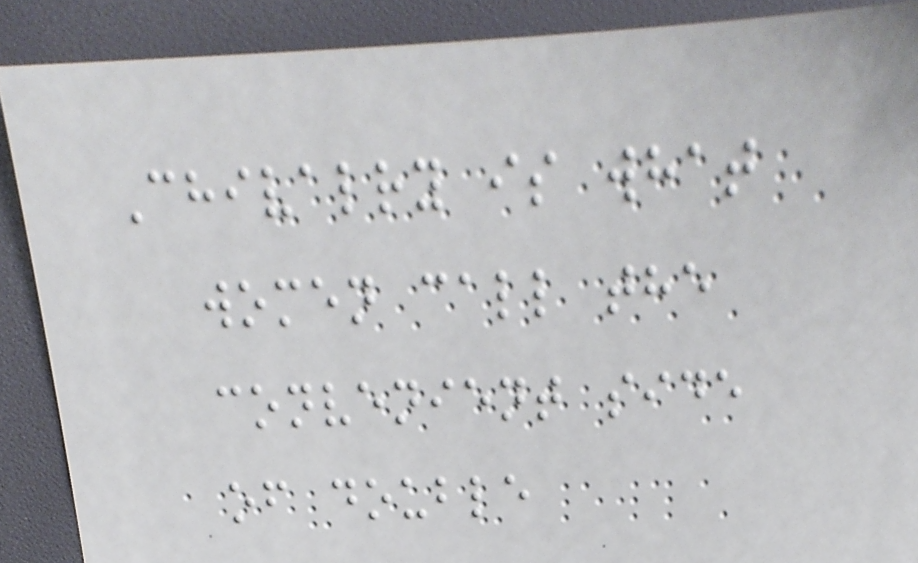Chivalry is what
women call the
convenient side
of double
